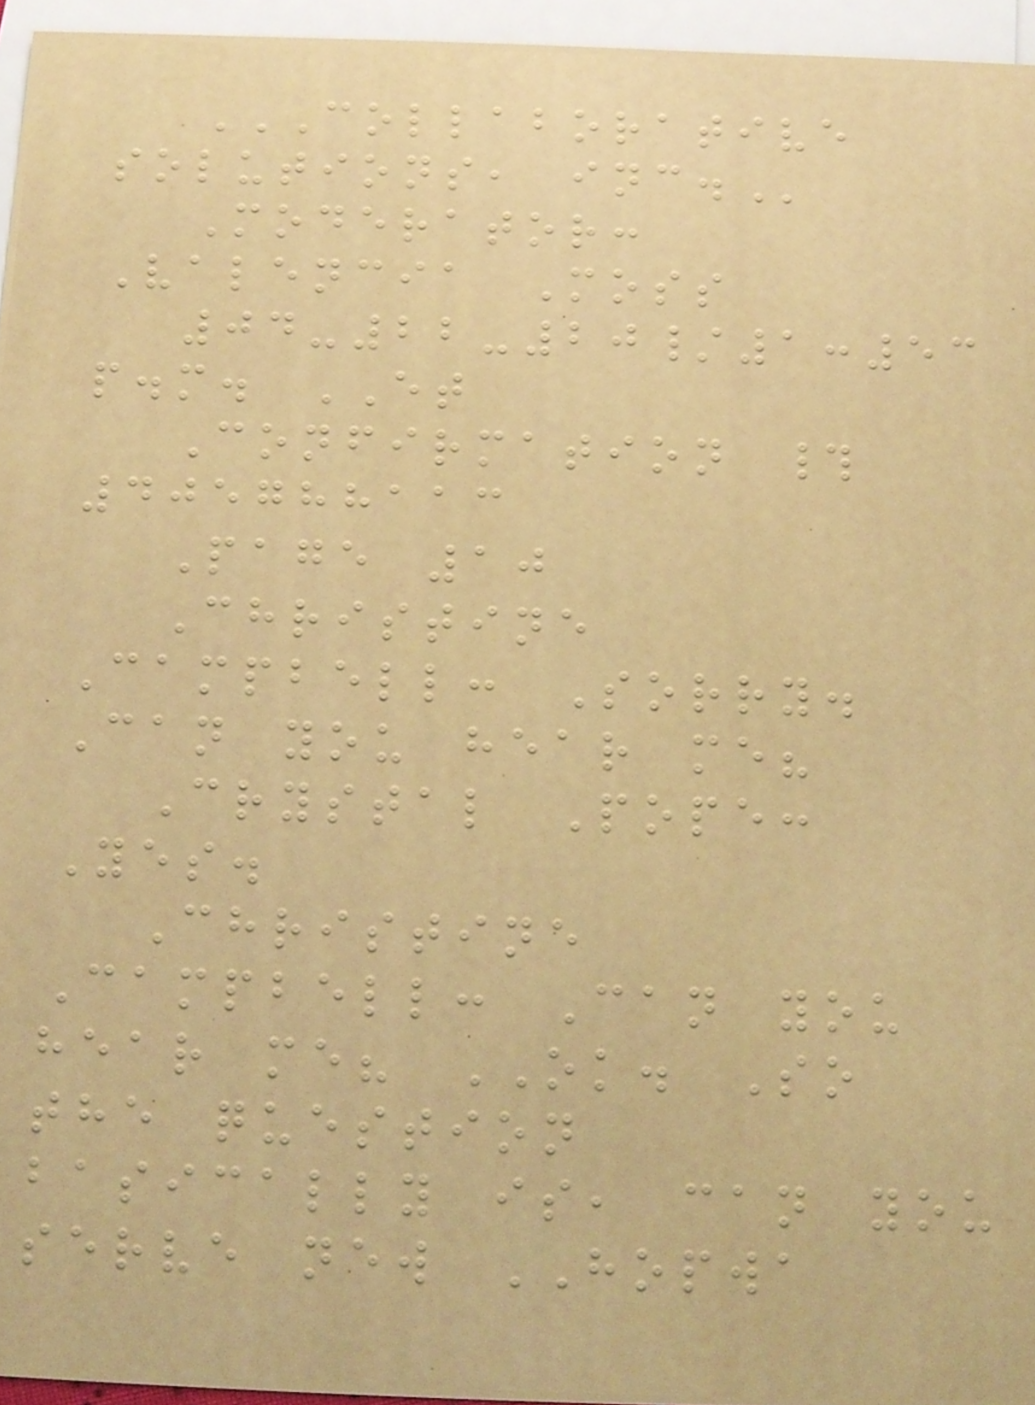COLLABORATIVE
SOLUTIONS, INC.
Moderator:
Valencia Moss
04-22-20/1:53
p.m. ET
Confirmation #
405788113
Page 10
Christine
Campbell: Sorry.
Can you hear me?
Crystal Pope:
Yes.
Christine
Campbell: Can you
hear me? OK. So
the question
basically is, can you
serve new HOPWA
